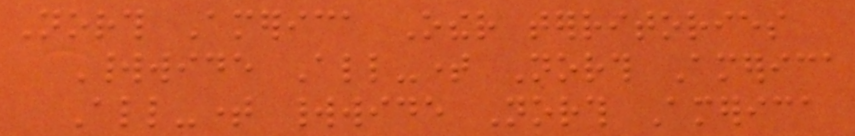North America Other territories
Worldwide All-time North America
All-time worldwide North America
